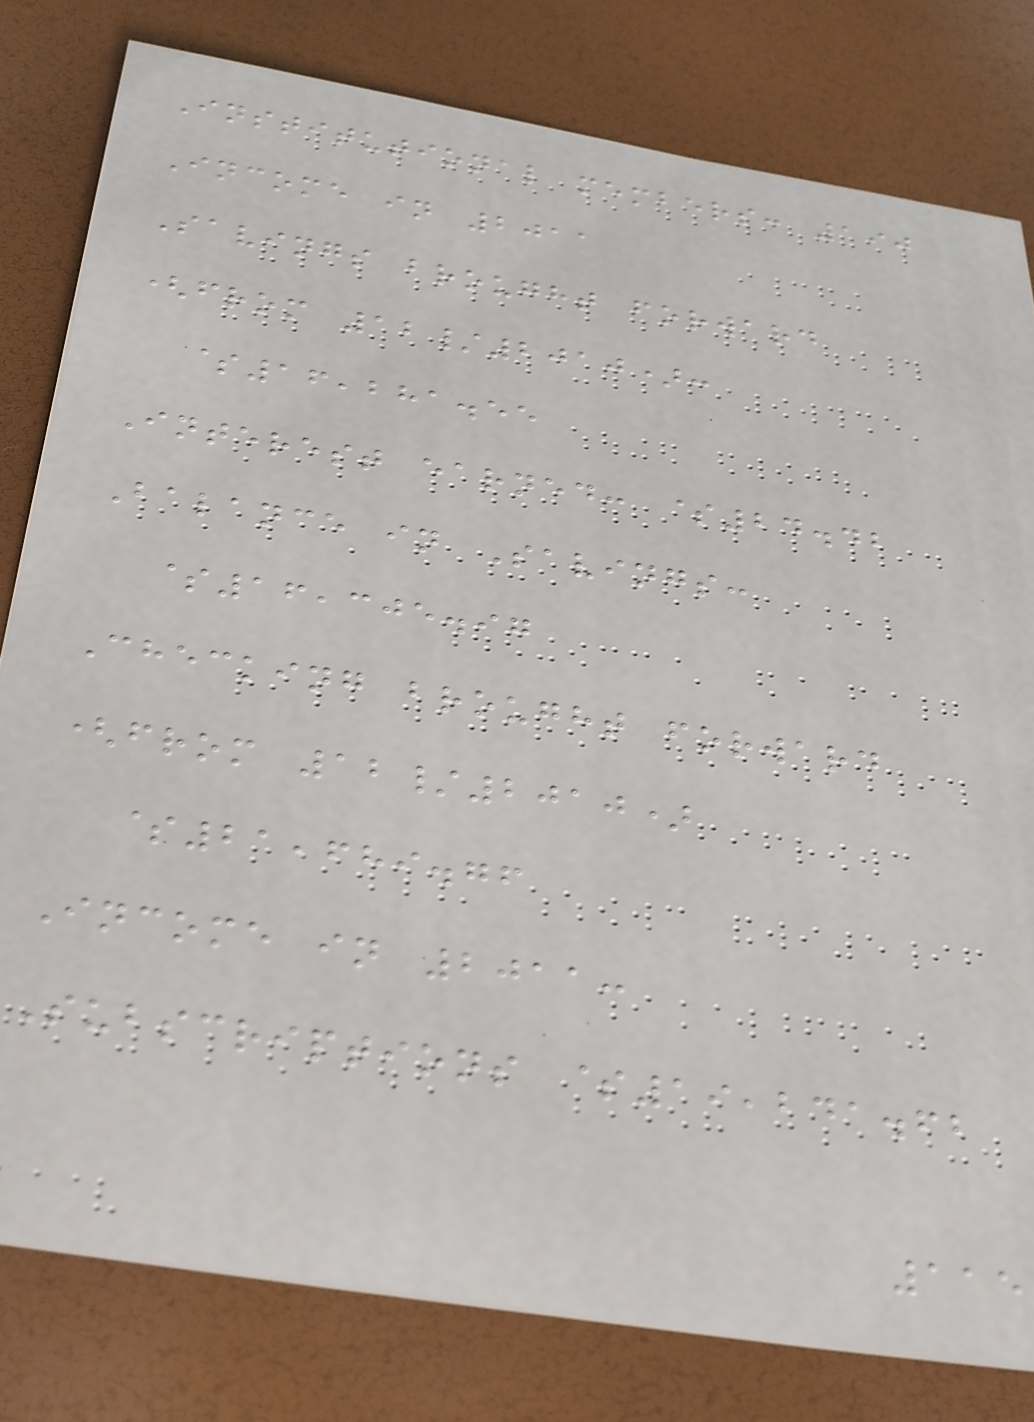Institutional members: 190
Income in 2011
Savings brought forward
(from 12/2010):
$16,281.55
Interest earned: $24.42
Balance in Savings:
$16,305.97
Checking brought forward
(from 12/2010)
$21,689.76
Income in 2011:
Subscriptions $19,241.62
115
